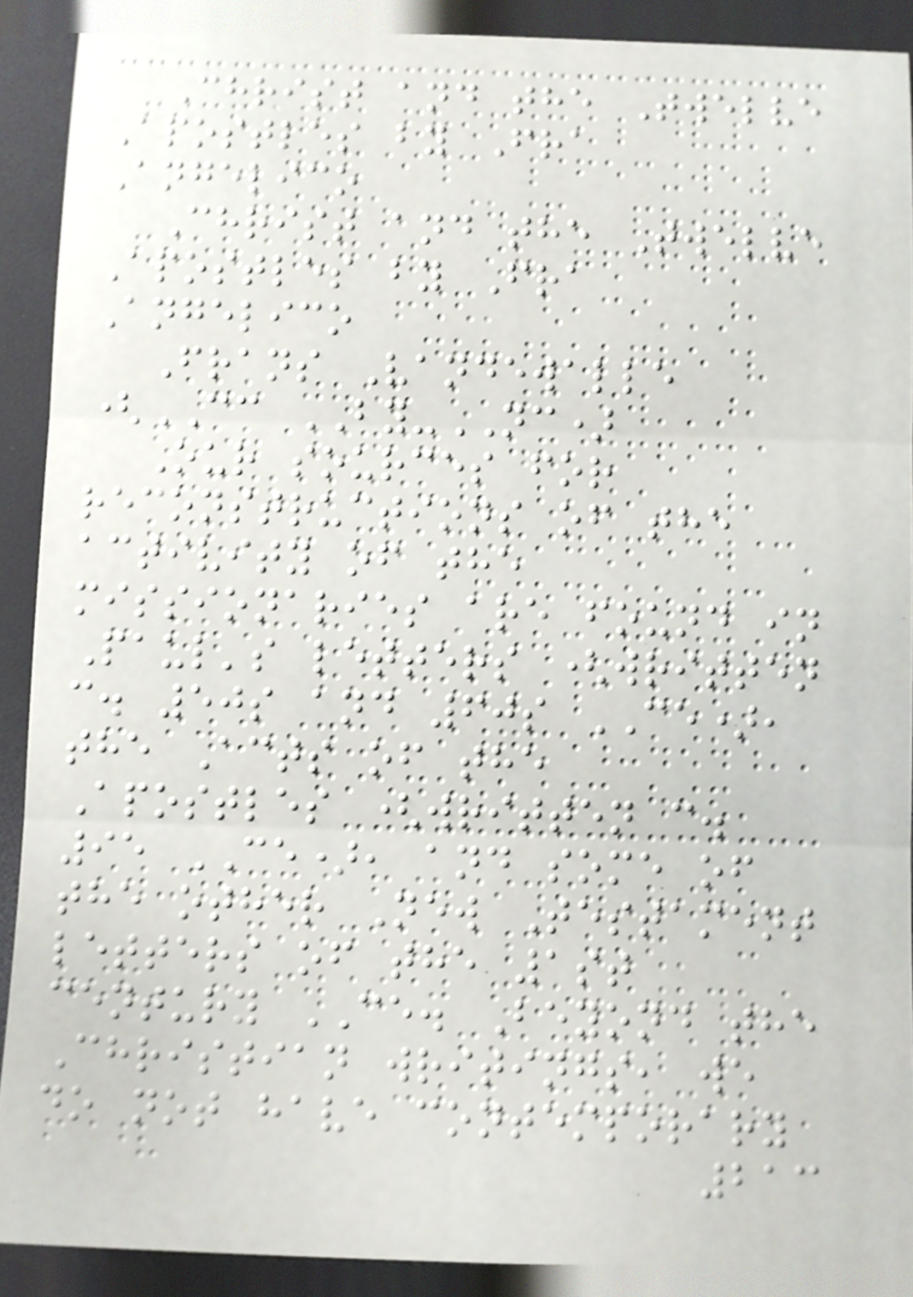Christ and the Twelve
Apostles by Fra
Angelico
Christ and the Twelve
Apostles by Fra
Angelico
Frans Vandewalle
(CC BY-NC)
Our sources for
reconstructions of the
activity of the
missionaries are found in
Paul's letters (written
c. 50s and 60s CE),
the Acts of the
Apostles (written c.
95 CE), and some of
the other New Testament
letters of the 1st
century CE. Beyond the
Christian writings, we
do not have contemporary
213
